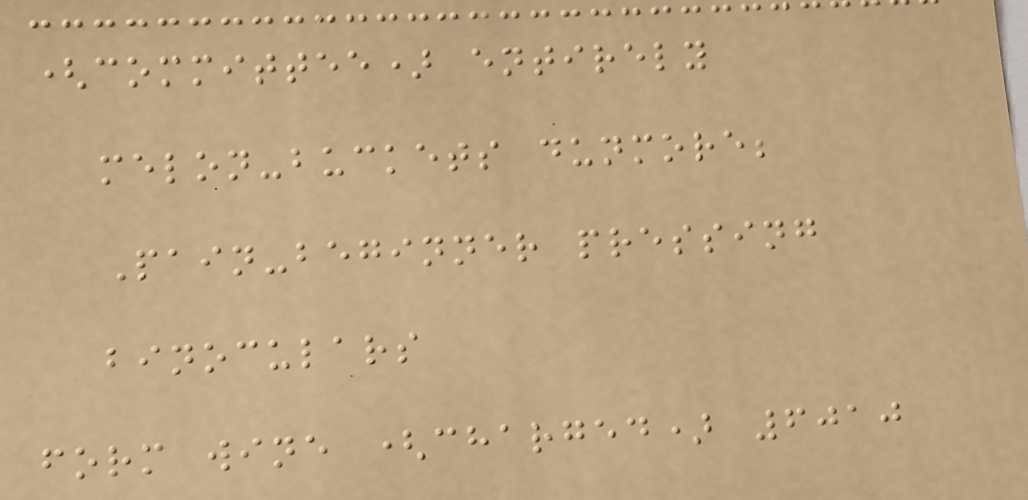(committee) entirely
melon-buckets dunmore;
Pain-beginner pressing
binoculars
form wine (charged) 6010
